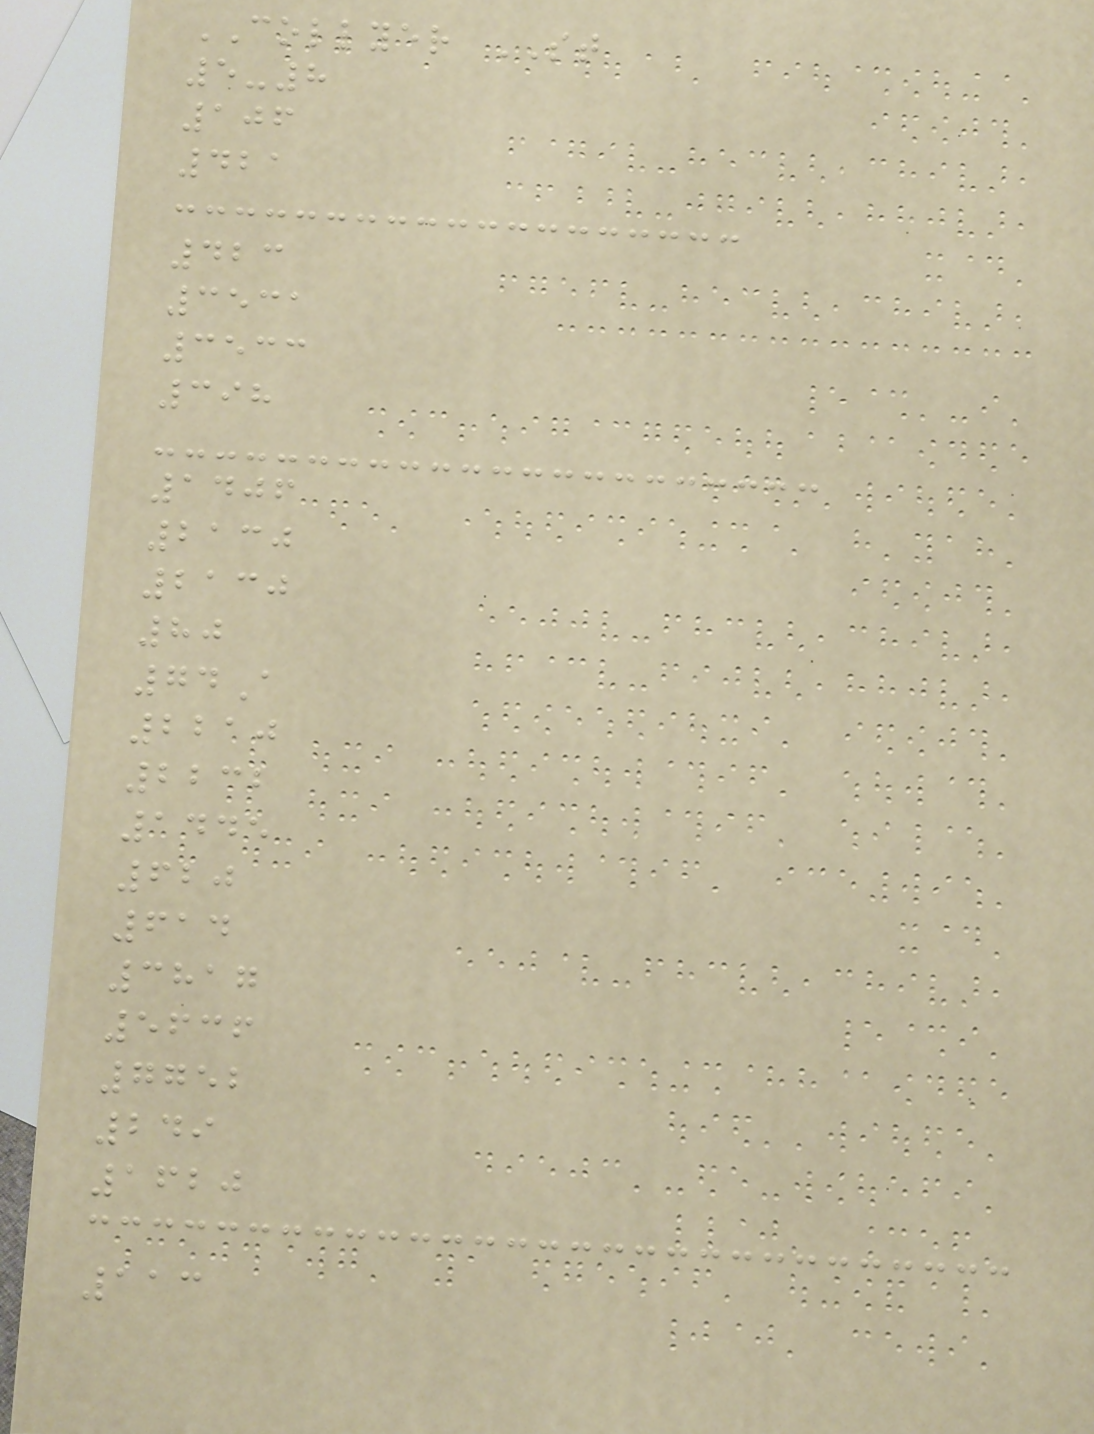COLLYER ST
5-8
106
421
423
3531
3533
398
1406
2130
2130
80
74A
2210
2232
1445
620
614
3817
5636
7752
249
1620
113
